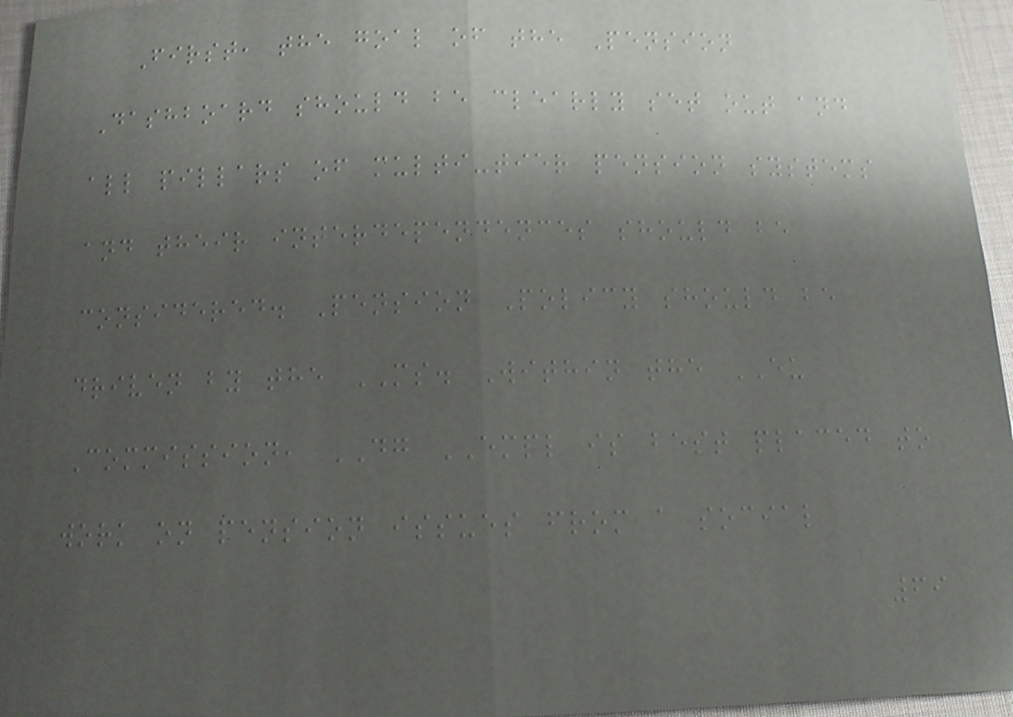First, the goal of the Pension
Dashboard should be clearly set out and
all pillars of multi-tier pension systems
and their interdependences should be
considered. Pension Policy should be
driven by the MS. Within the EU
Commission, DG EMPL is best placed to
work on pension issues from a social
69
